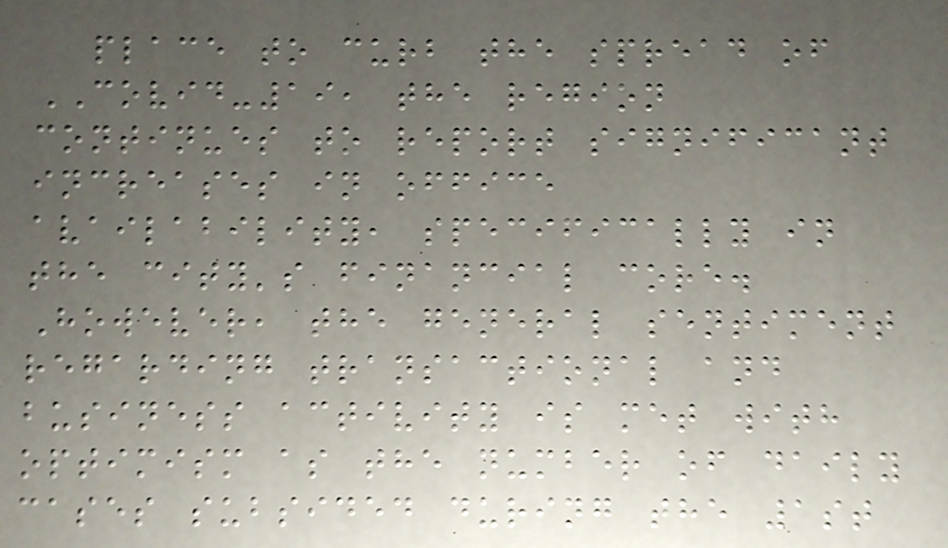place to curb the spread of
COVID-19, the region
continues to report significant
increases in office
availability, specifically in
the city's financial core.
However, the general sentiment
regarding transactional and
business activity is met with
optimism as the number of daily
cases subsided during the 1st
